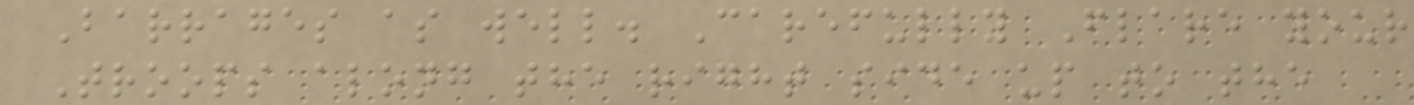Barrages as well. Carefully Flare your
Troops along the right side up to the
